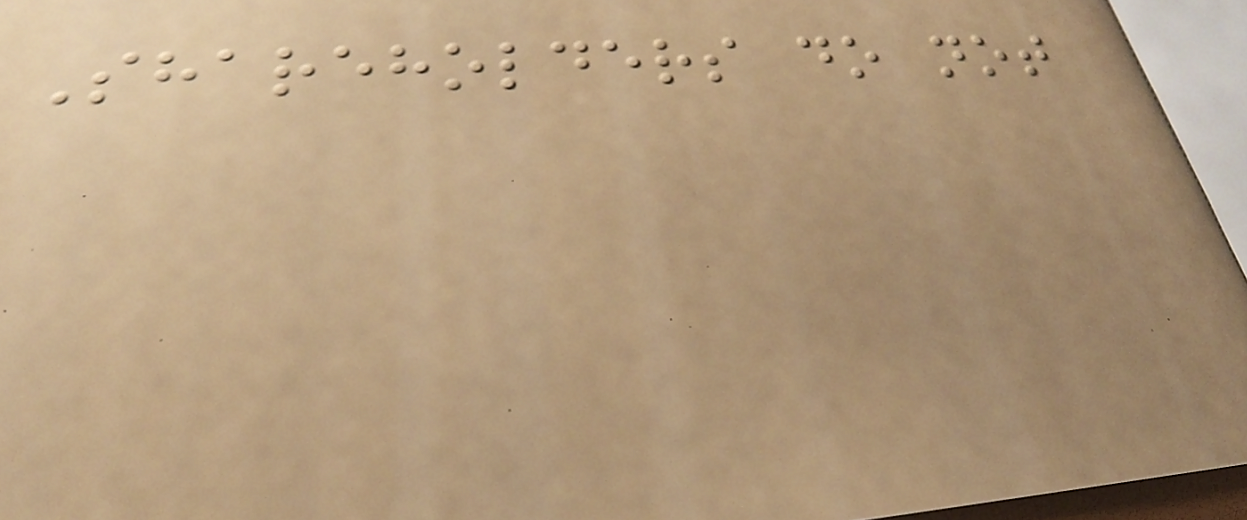Shareholders do not
